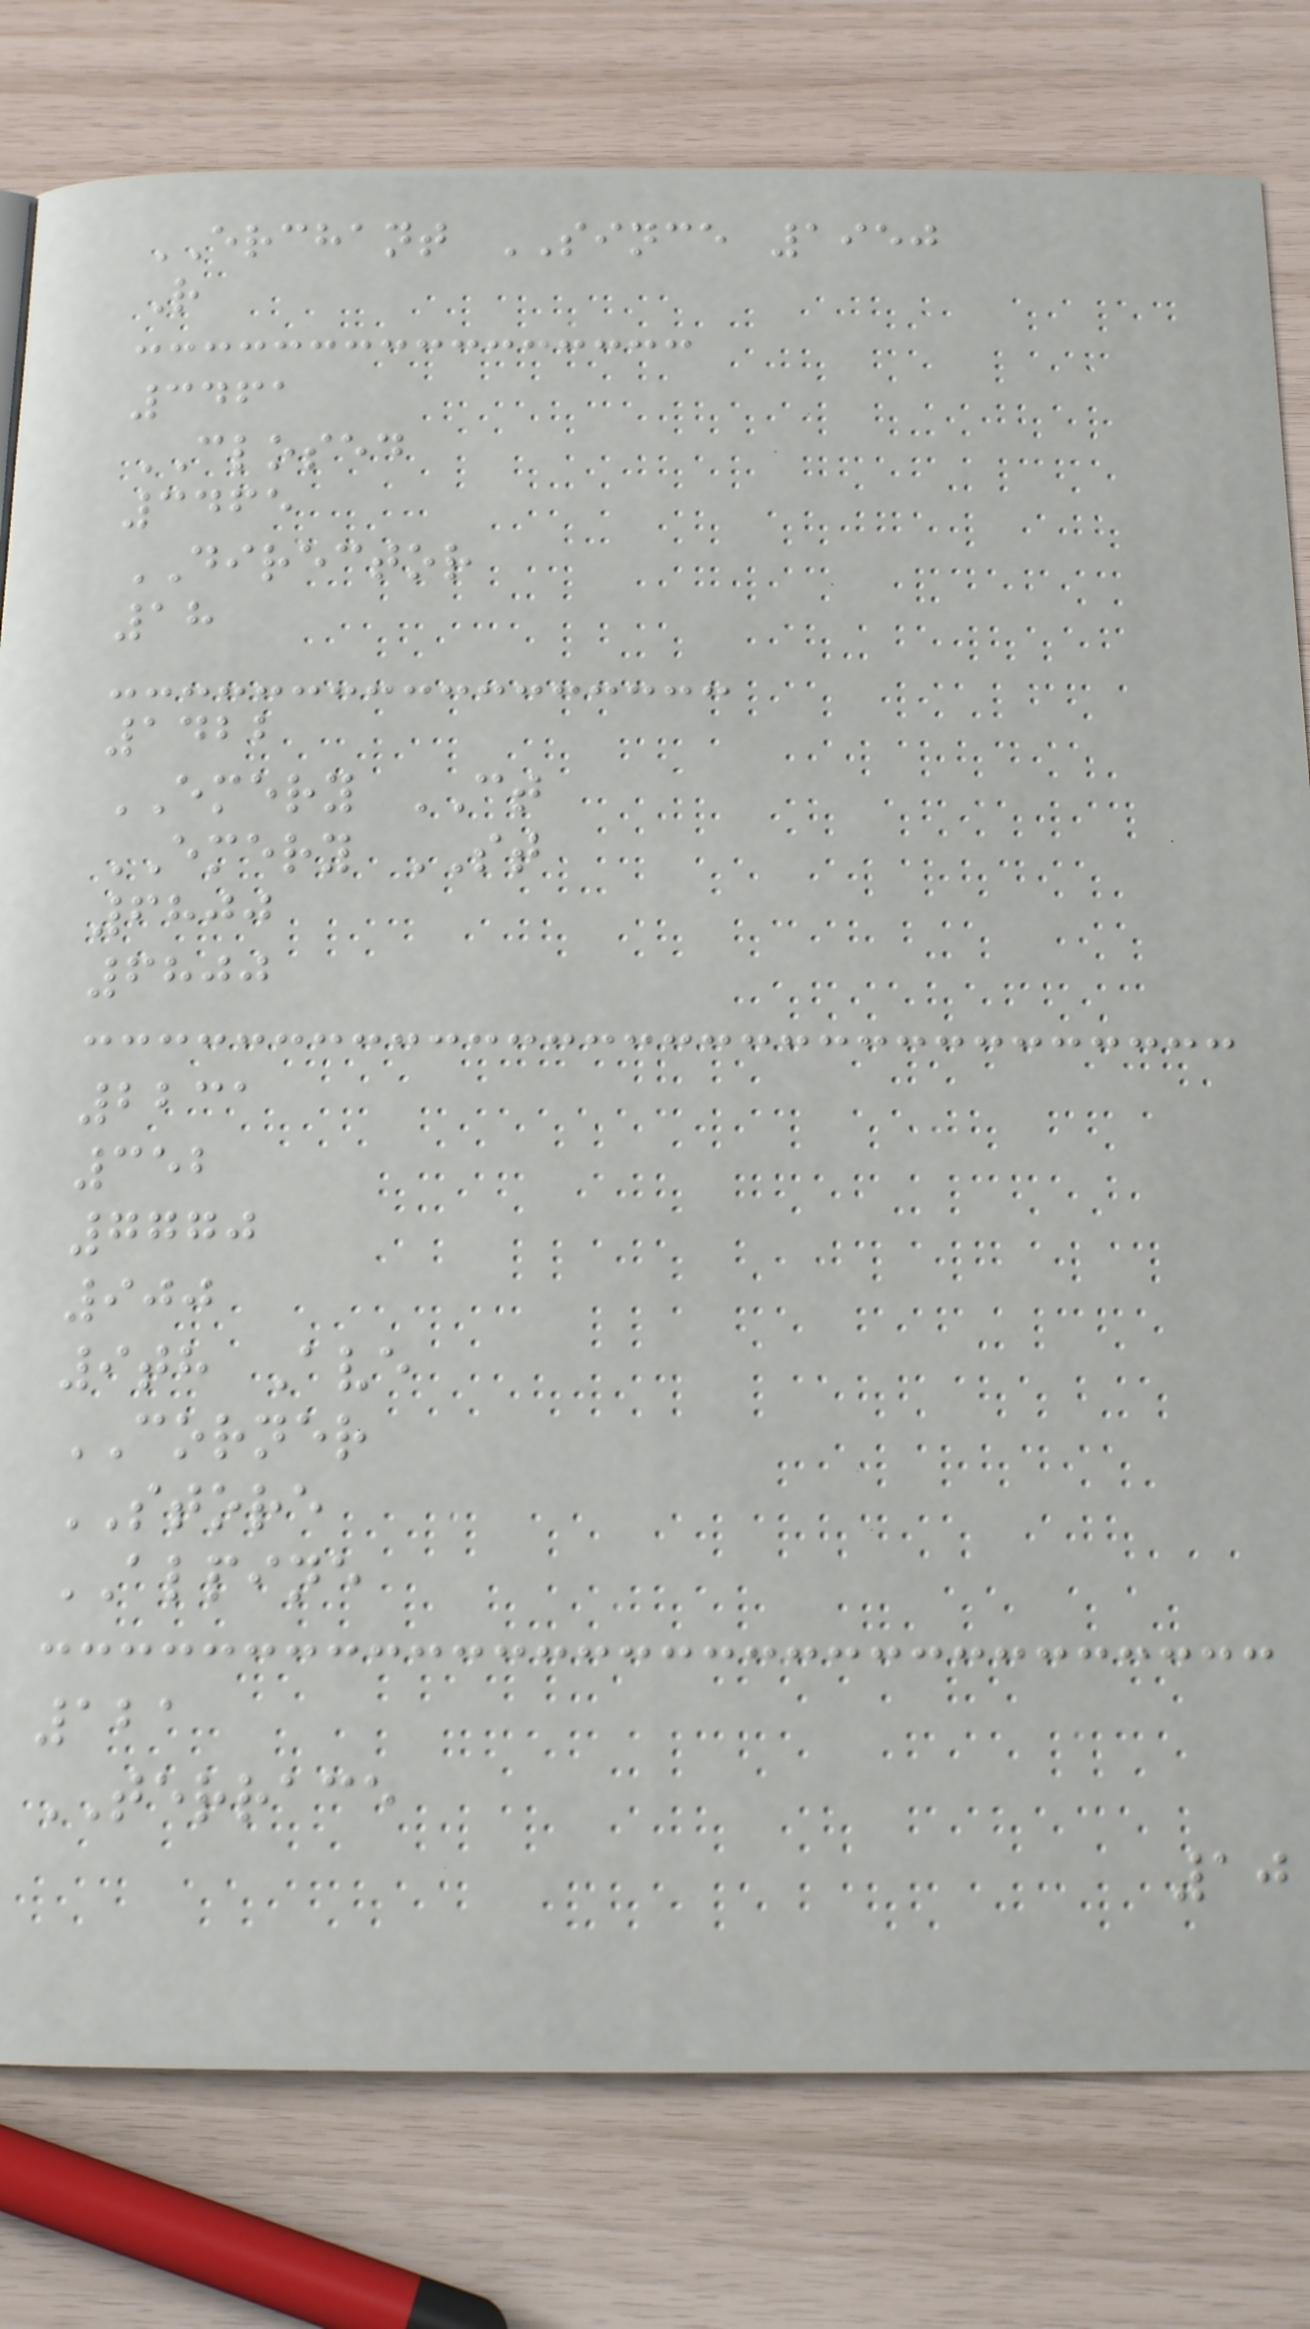ERCHANT SINCE 1950
R
3461
CLOSED
3465
DIRECTOR
18
1422
EMERY CT
EMERY ST
6800
6800
2231
352
7770
900
9th Ave
CORNER
STORE
ALPINE
121
TERRACE
10
